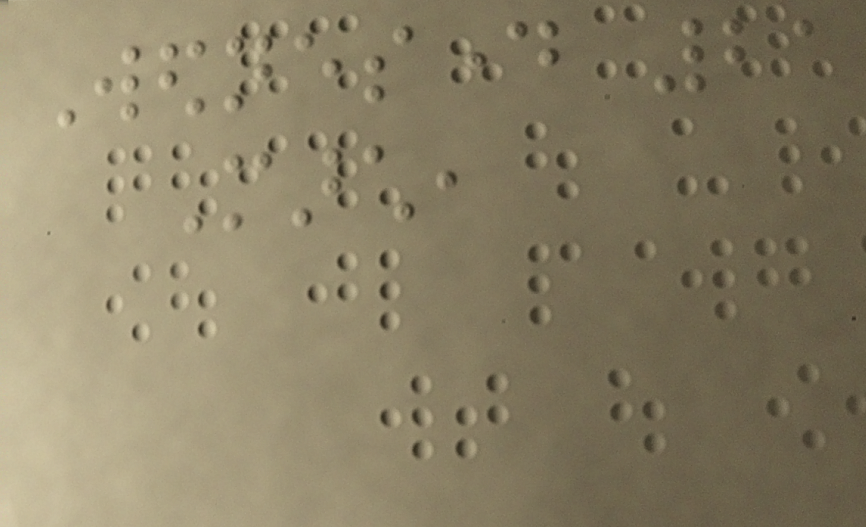Wednesday 21
March,
